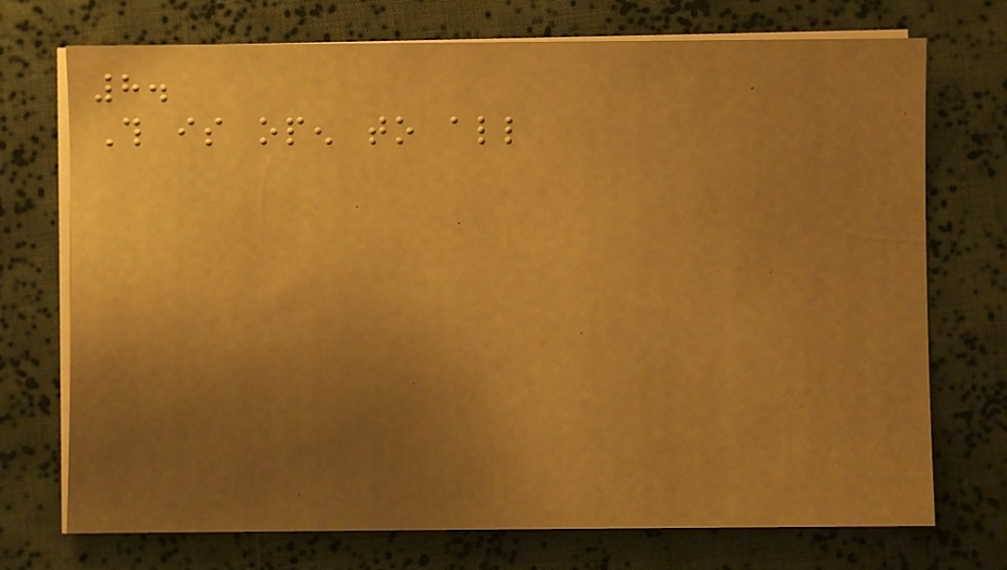8.
This is open to all
